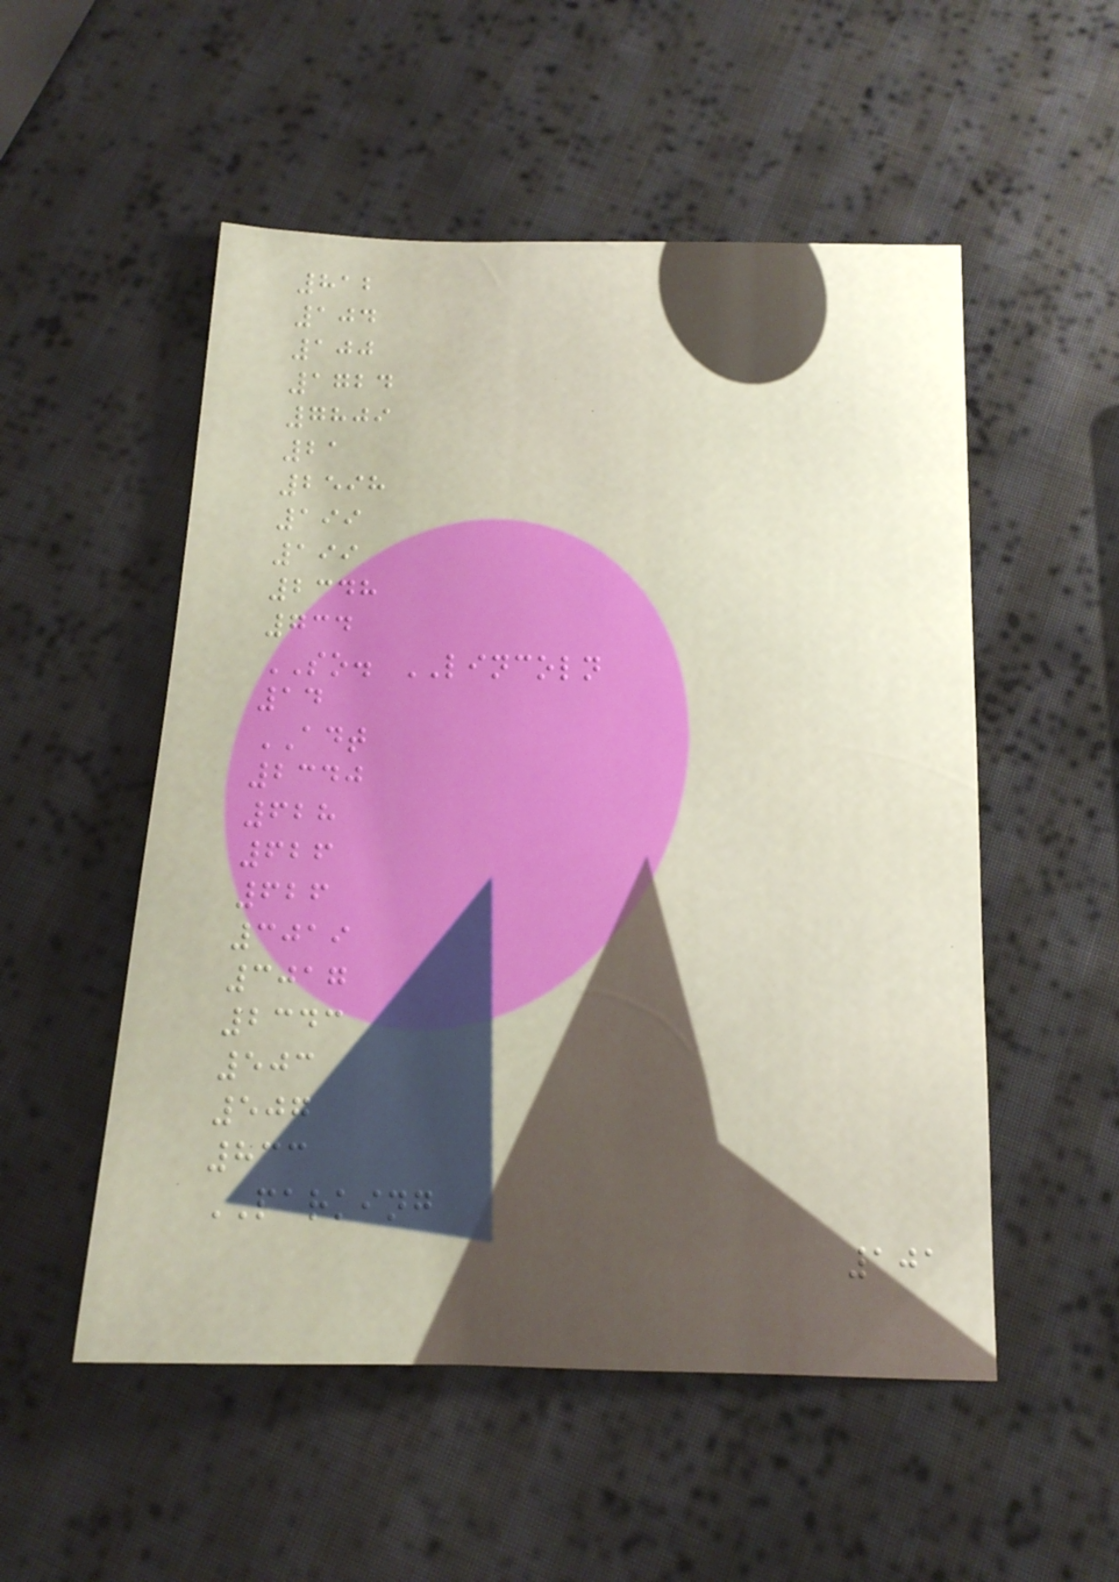812
104
100
1724
7809
21
2598
199
199
2348
734
SO. LINCOLN
14
ADT
2340
628
626
626
3019
3017
2343
503
507
833
PARKING
101
